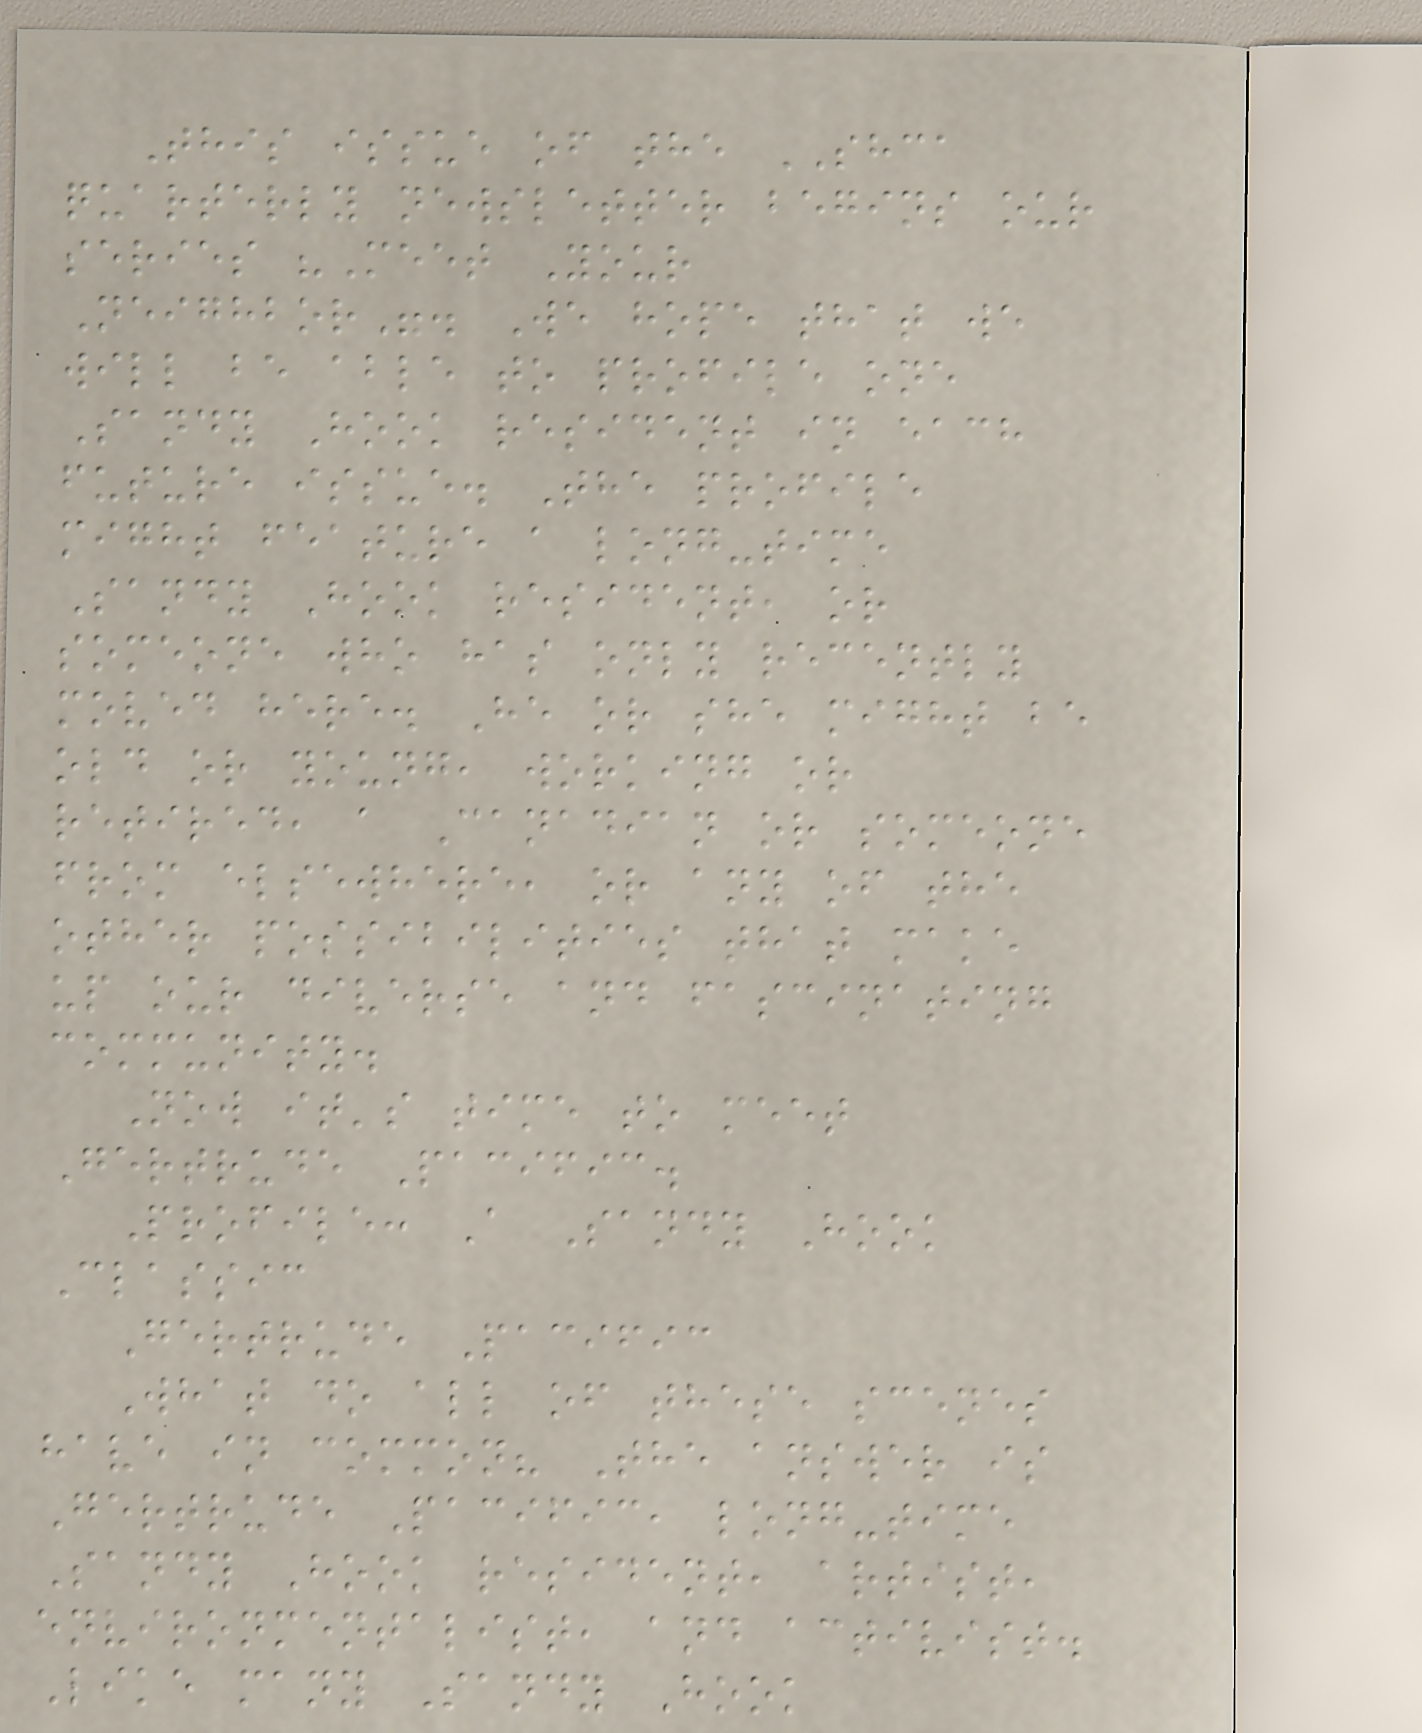This issue of the SHCA
quarterly newsletter begins our
series "Meet Your
Neighbor". We hope that we
will be able to profile one
Sandy Hook resident in each
future issue. The profile
might feature a long-time
Sandy Hook resident, or
someone who has only recently
moved here. He or she might be
old or young, working or
retired, a Canadian or someone
from elsewhere, or any of the
other possibilities that make
up our diverse and fascinating
community.
Now it's time to meet
Gertrude Pacific.
Profile: A Sandy Hook
Classic
Gertrude Pacific
What do all of these scenes
have in common? The answer is
Gertrude Pacific, long-time
Sandy Hook resident, artist,
environmentalist, and activist.
Like many Sandy Hook
